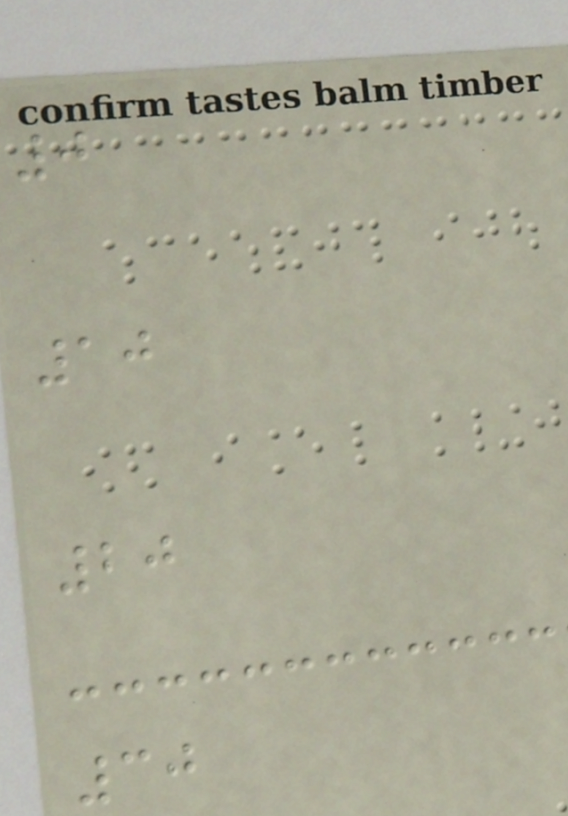0
10
20
30
